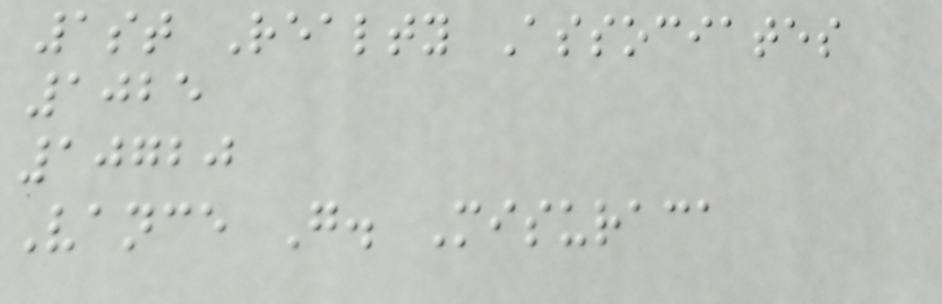1st Realty Associates
1025
10720
Vance G. Misuraca
